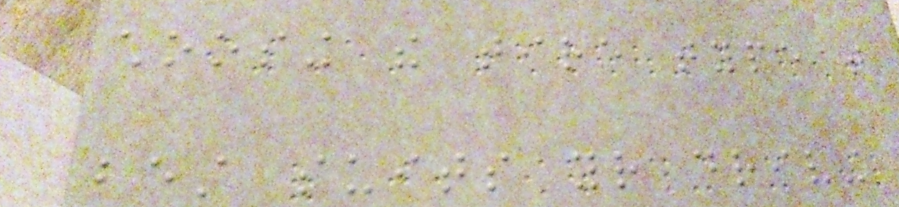choosing the tire type that
best suits your driving
